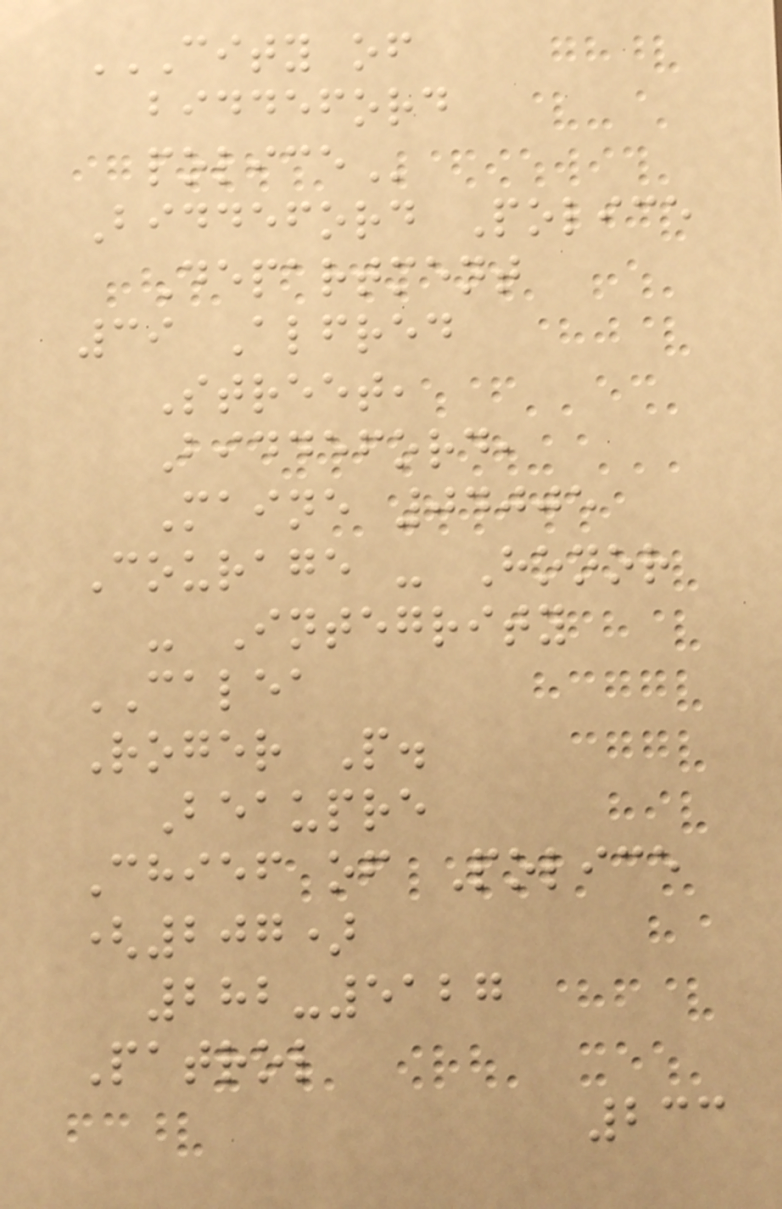CITY OF
BIDDEFORD
POLICE
Biddeford Police
Department
39 Alfred
Street,
Biddeford,
Maine 04005
Courage - Honor
- Integrity
CALEA
Roger P.
Beaupre
Chief of Police
(207)
282-5127
Patrol
233
